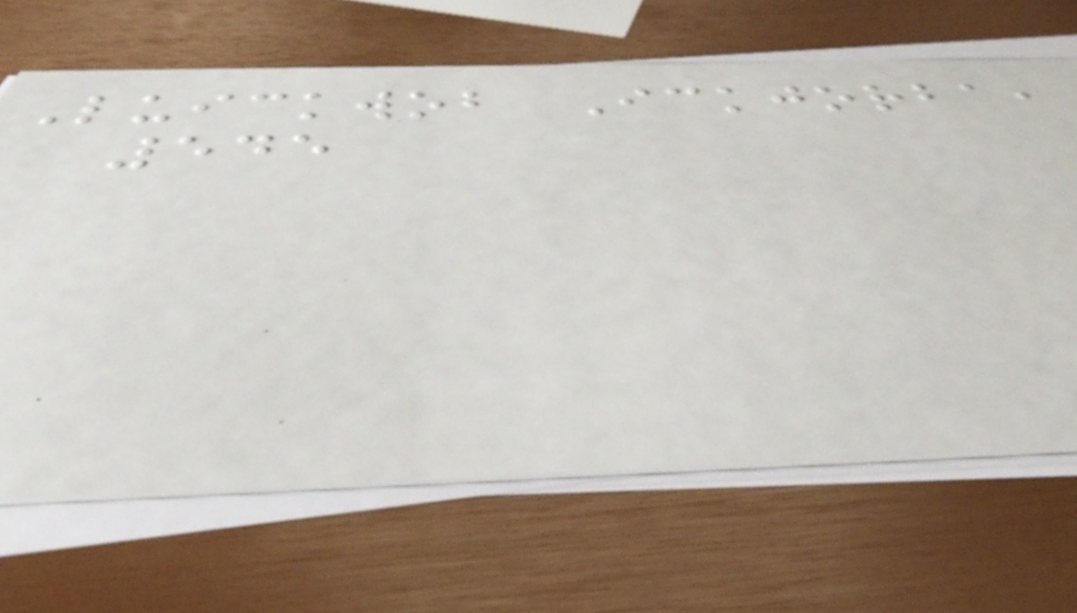Luickwob Ickjorba,
545
